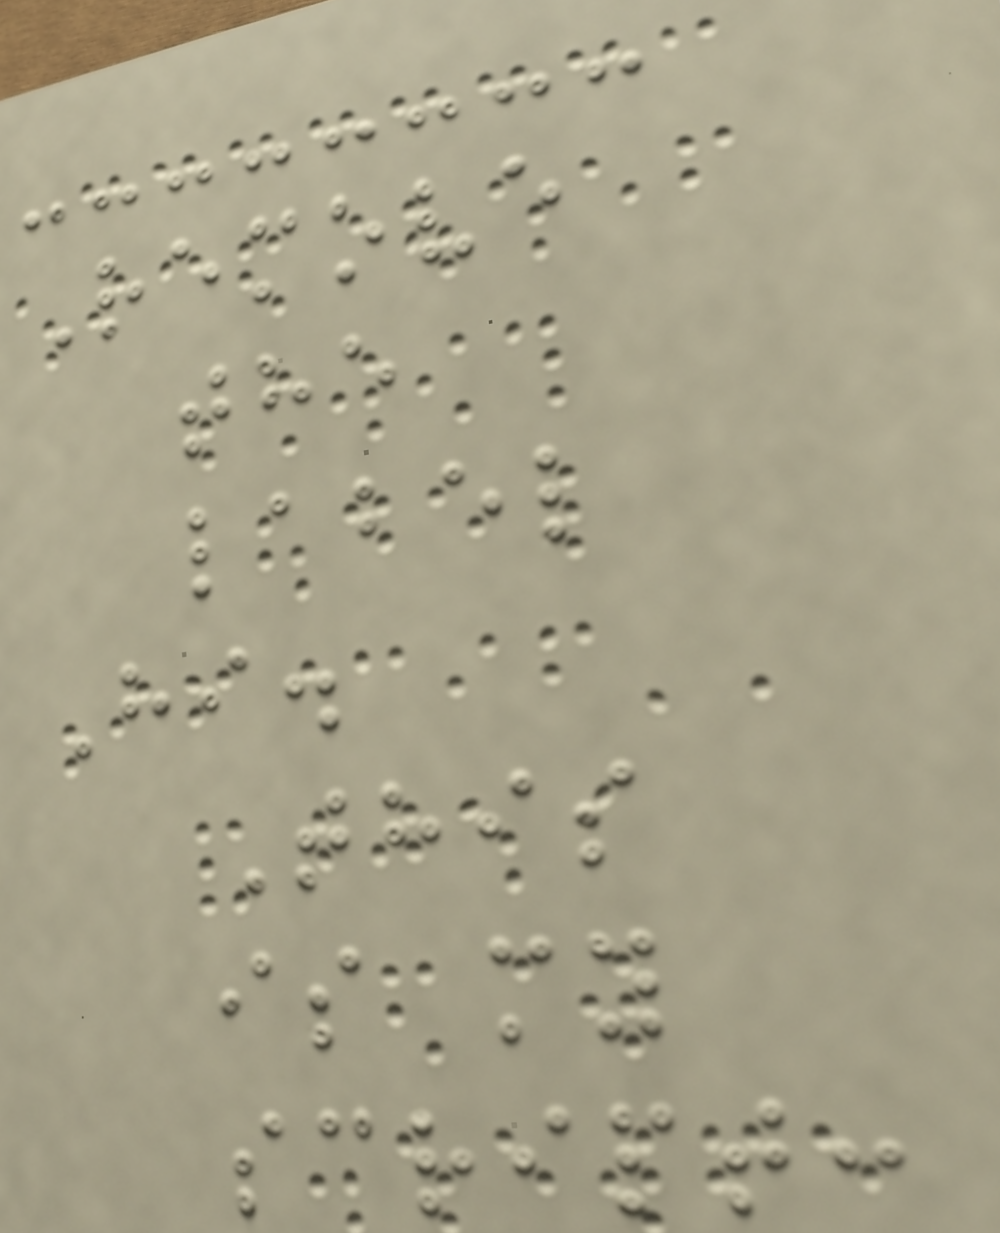Remove
the
label
Hi.
This
is my
script:
